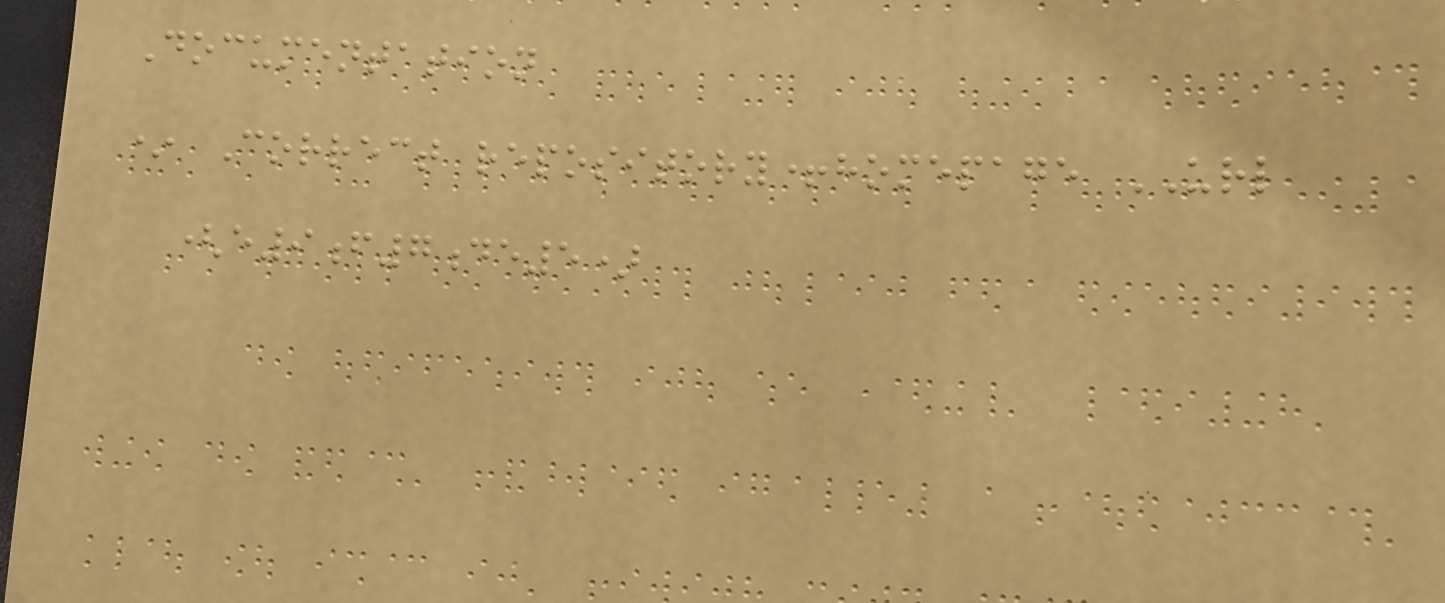Documentation
* Correct repository+homepage URL
(e9f7de5)
